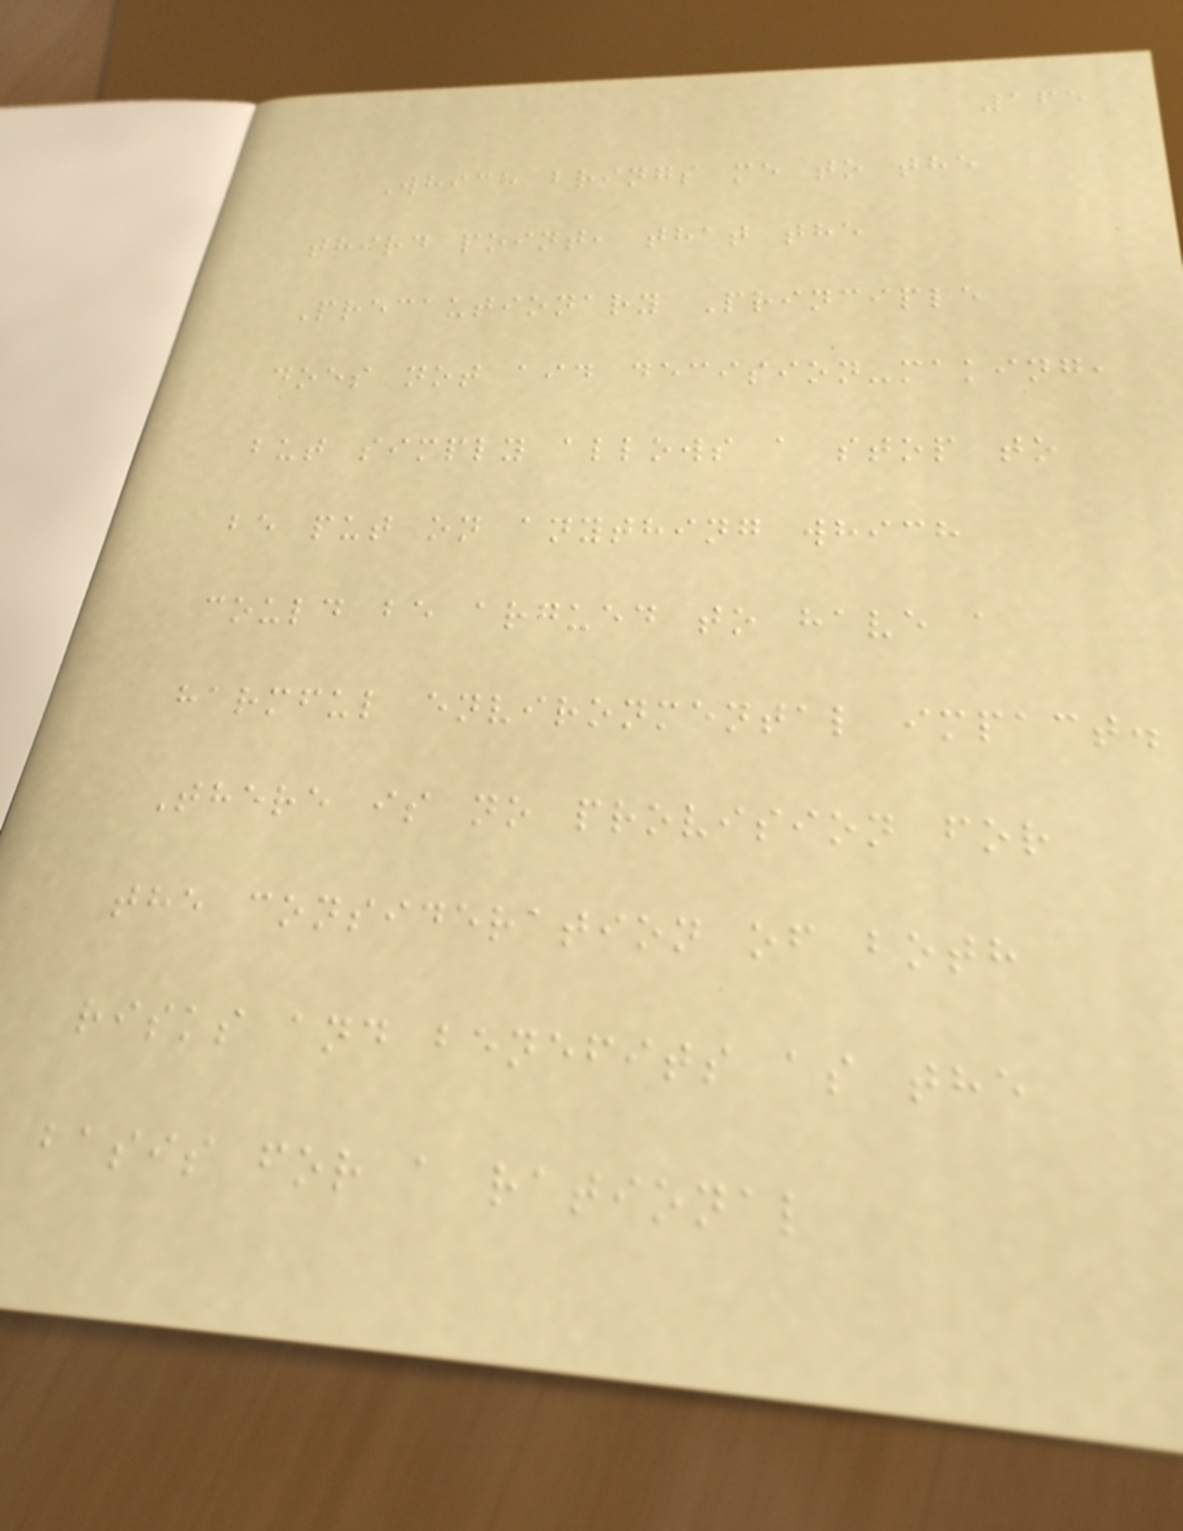165
Which brings me to the
third point, that the
Precautionary Principle
does not aid decision-making,
but simply allows a stop to
be put on anything which
could be argued to have a
harmful environmental impact.
There is no provision for
the consideration of both
risks and benefits as the
basis for a rational
